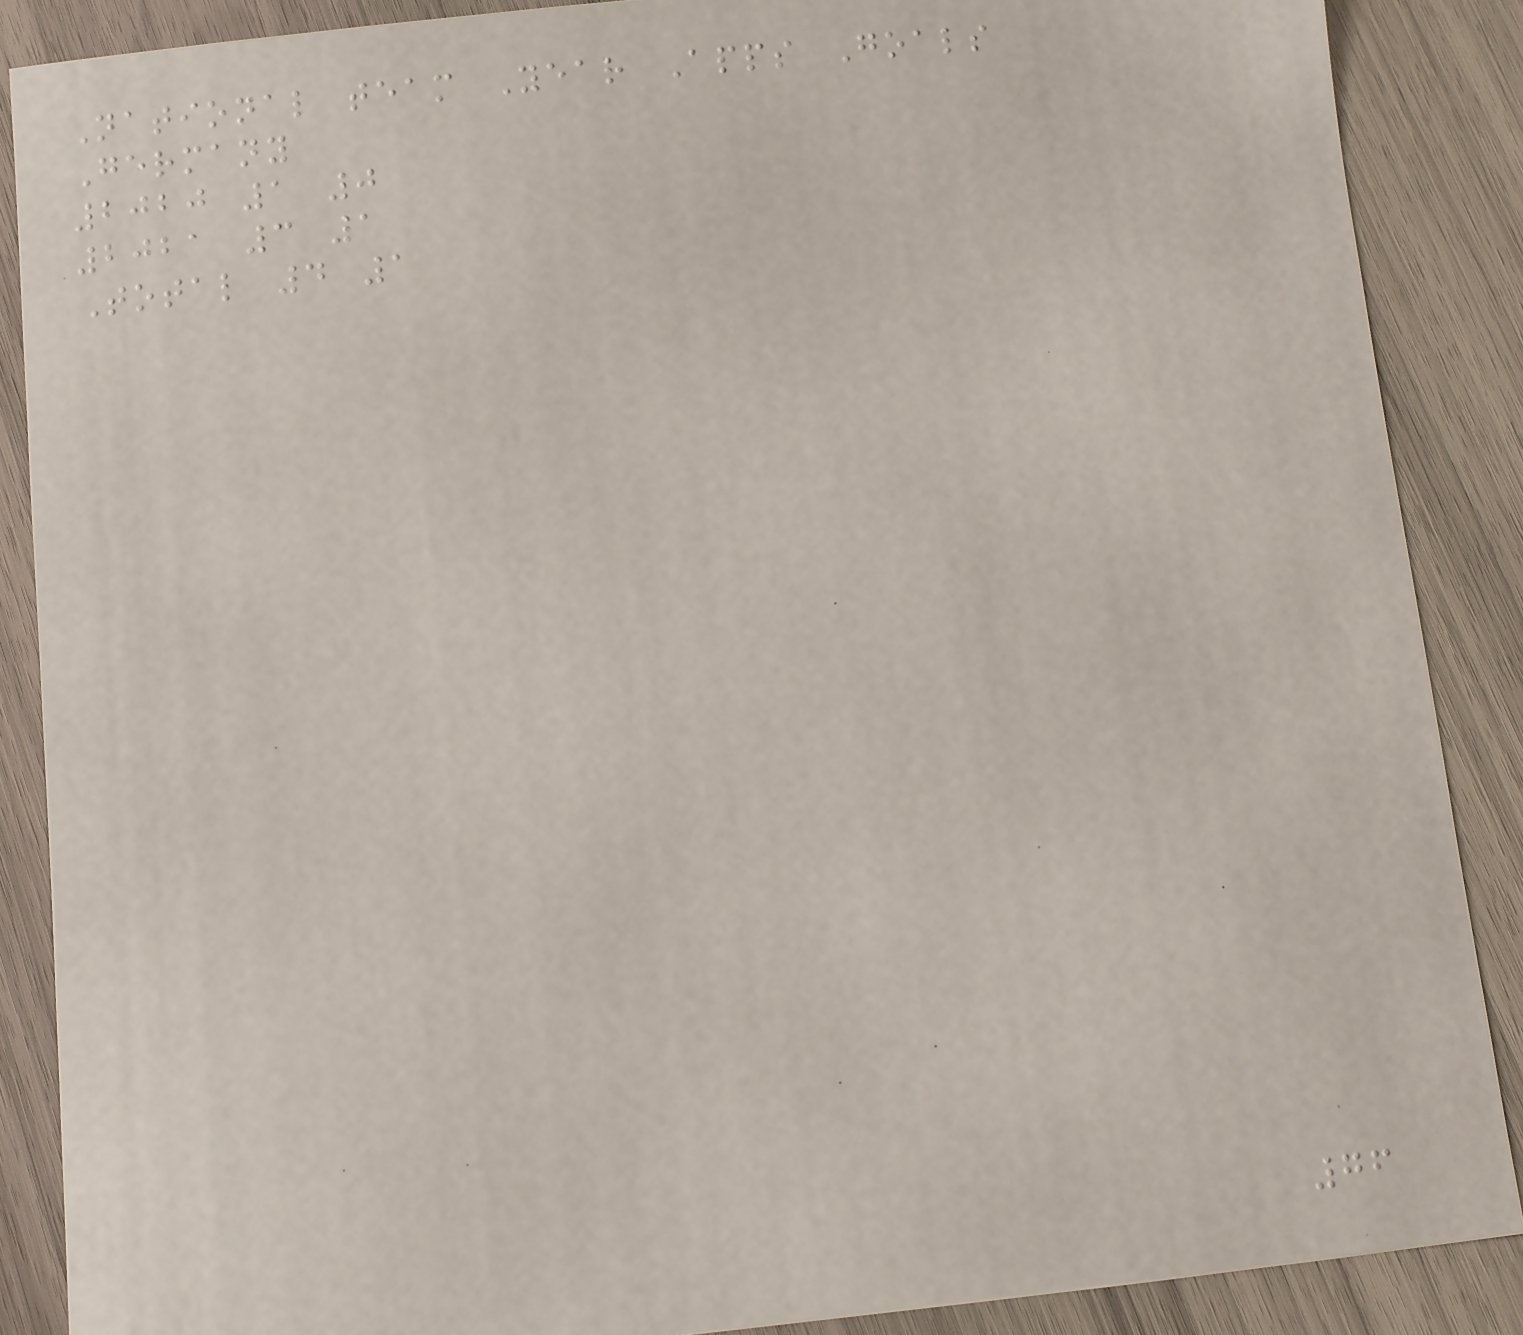National team Year Apps Goals
Germany
2020 1 0
2021 3 1
Total 4 1
76
